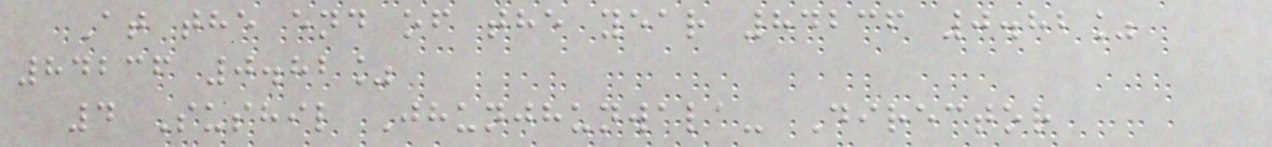At the end of the year 84236 0.82%
84236 0.82%
4 Sushil Jhunjhunwala- Director
